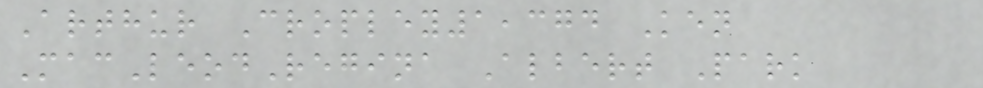Arthur Cropley1,374 Ken
MacLeodRegina Albert Park
